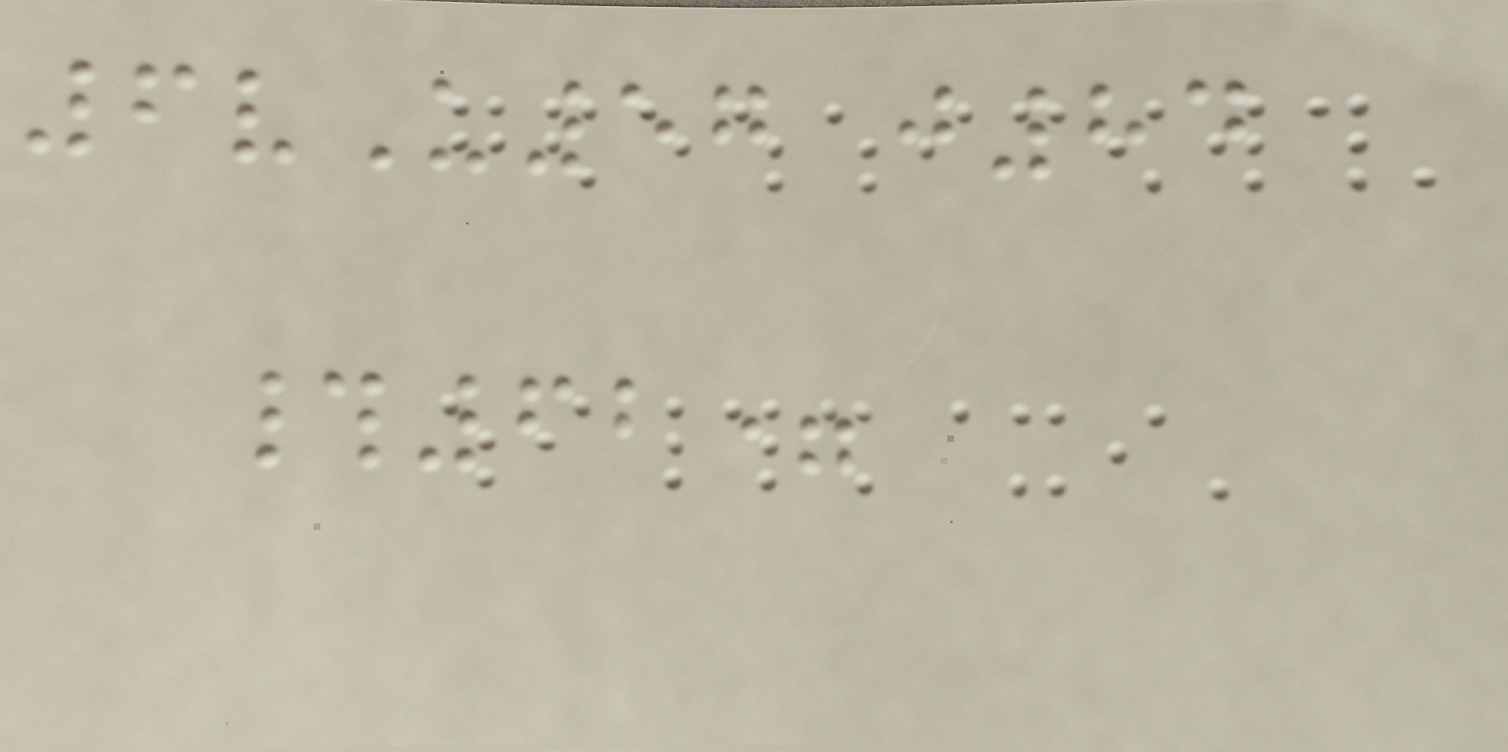6vU57 j84
#62=
